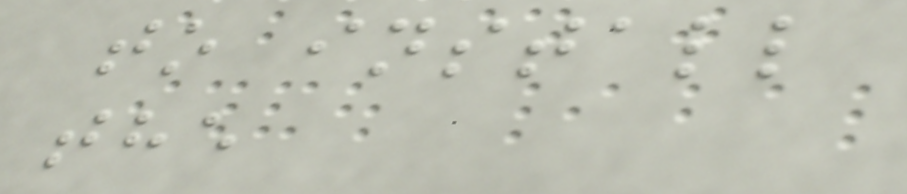to install
the
